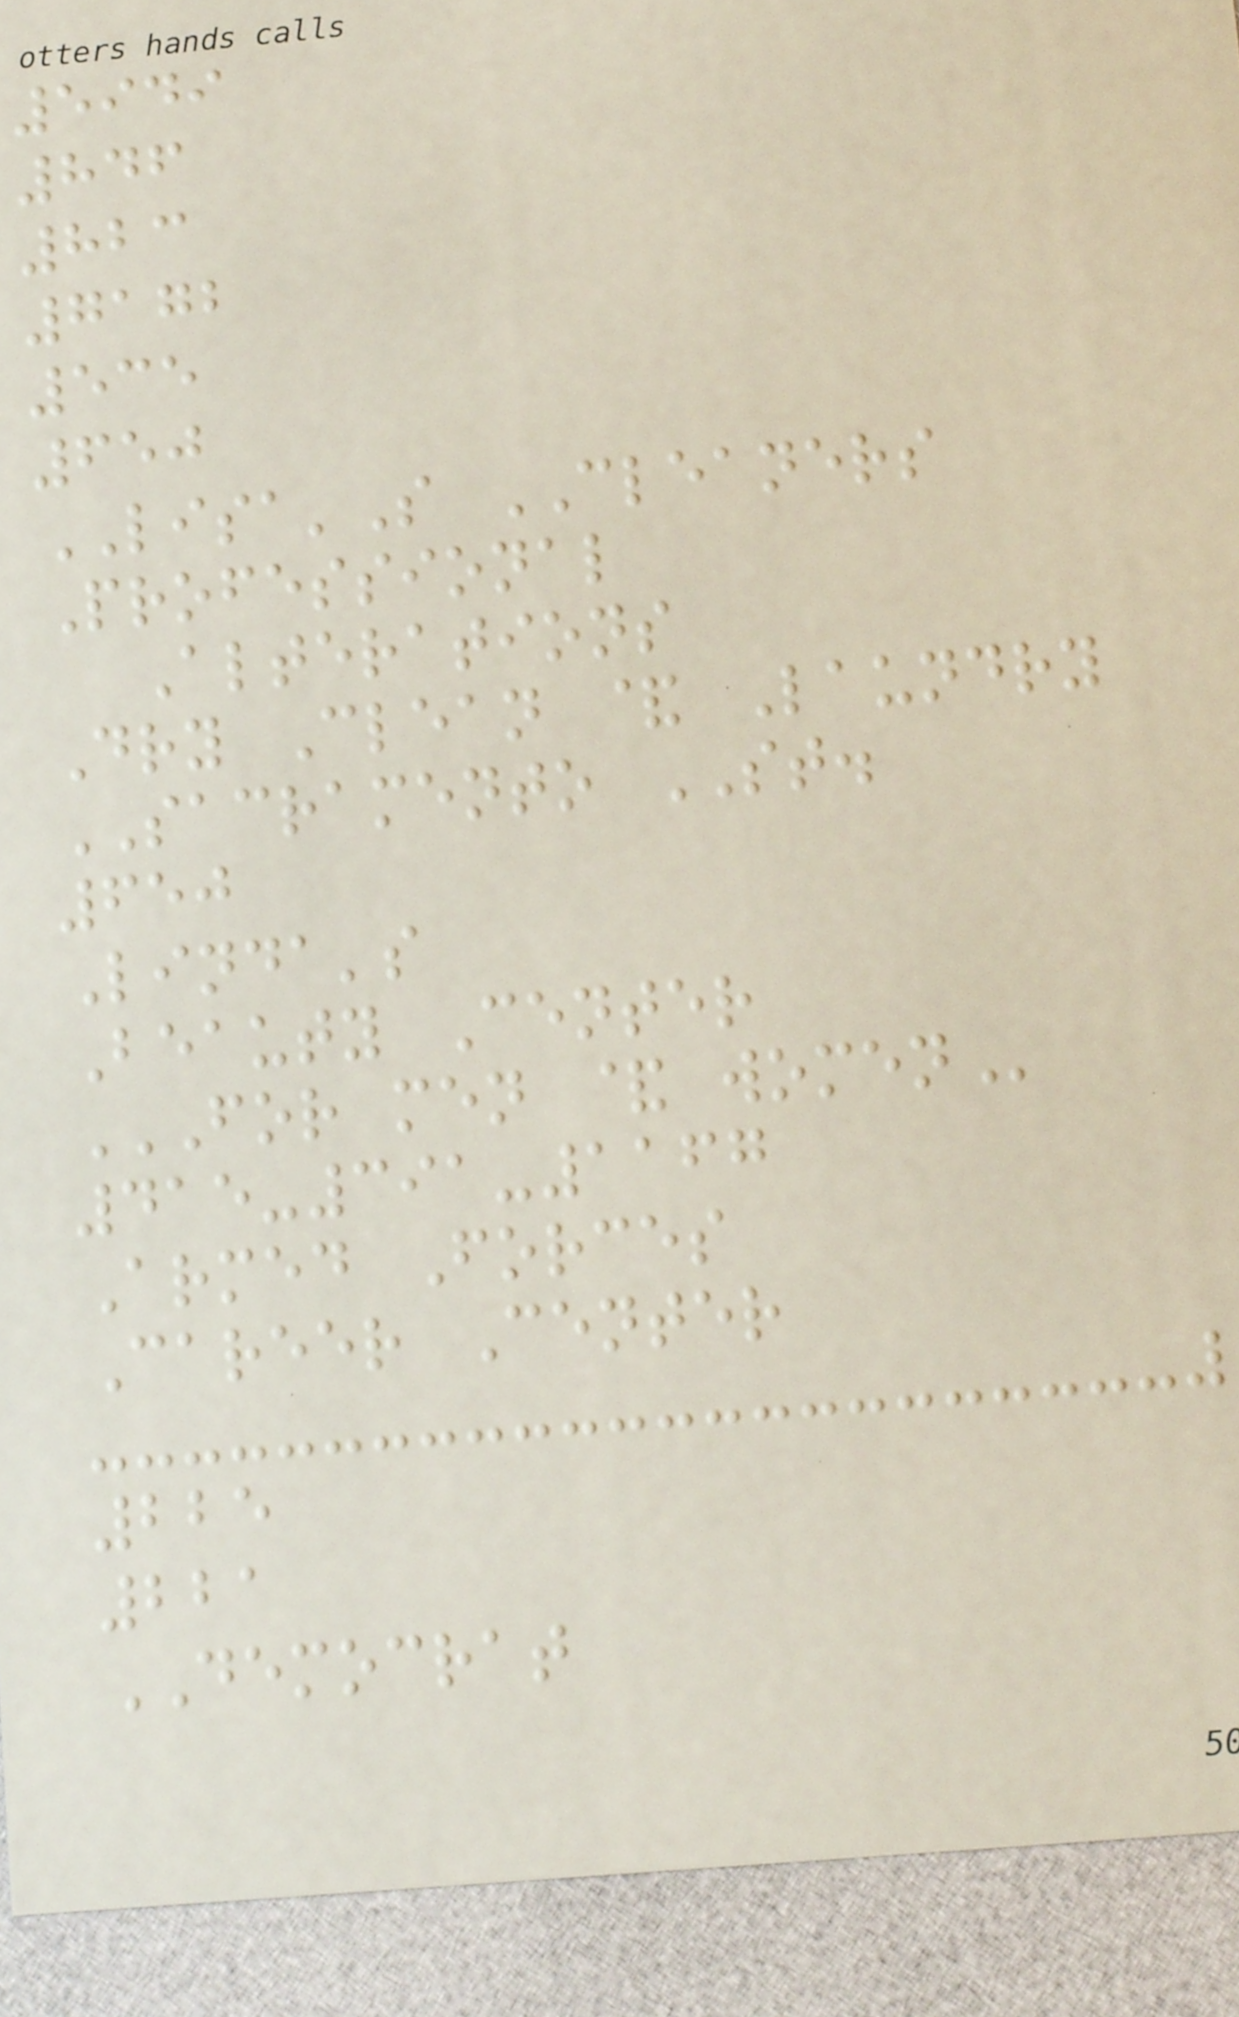5949
846
823
7172
535
650
LISA'S CLEANERS
Professional
Alterations
Dry Clean & Laundry
SACRAMENTO ST.
650
Linda's
Beauty Center
FOR MEN & WOMEN
415-391-1167
Armed Forces
Career Center
225
221
DEMOCRAT
